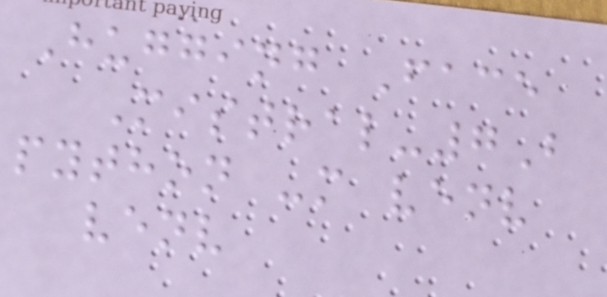Hugging Face
Mistral-7B
python -m venv
venv
